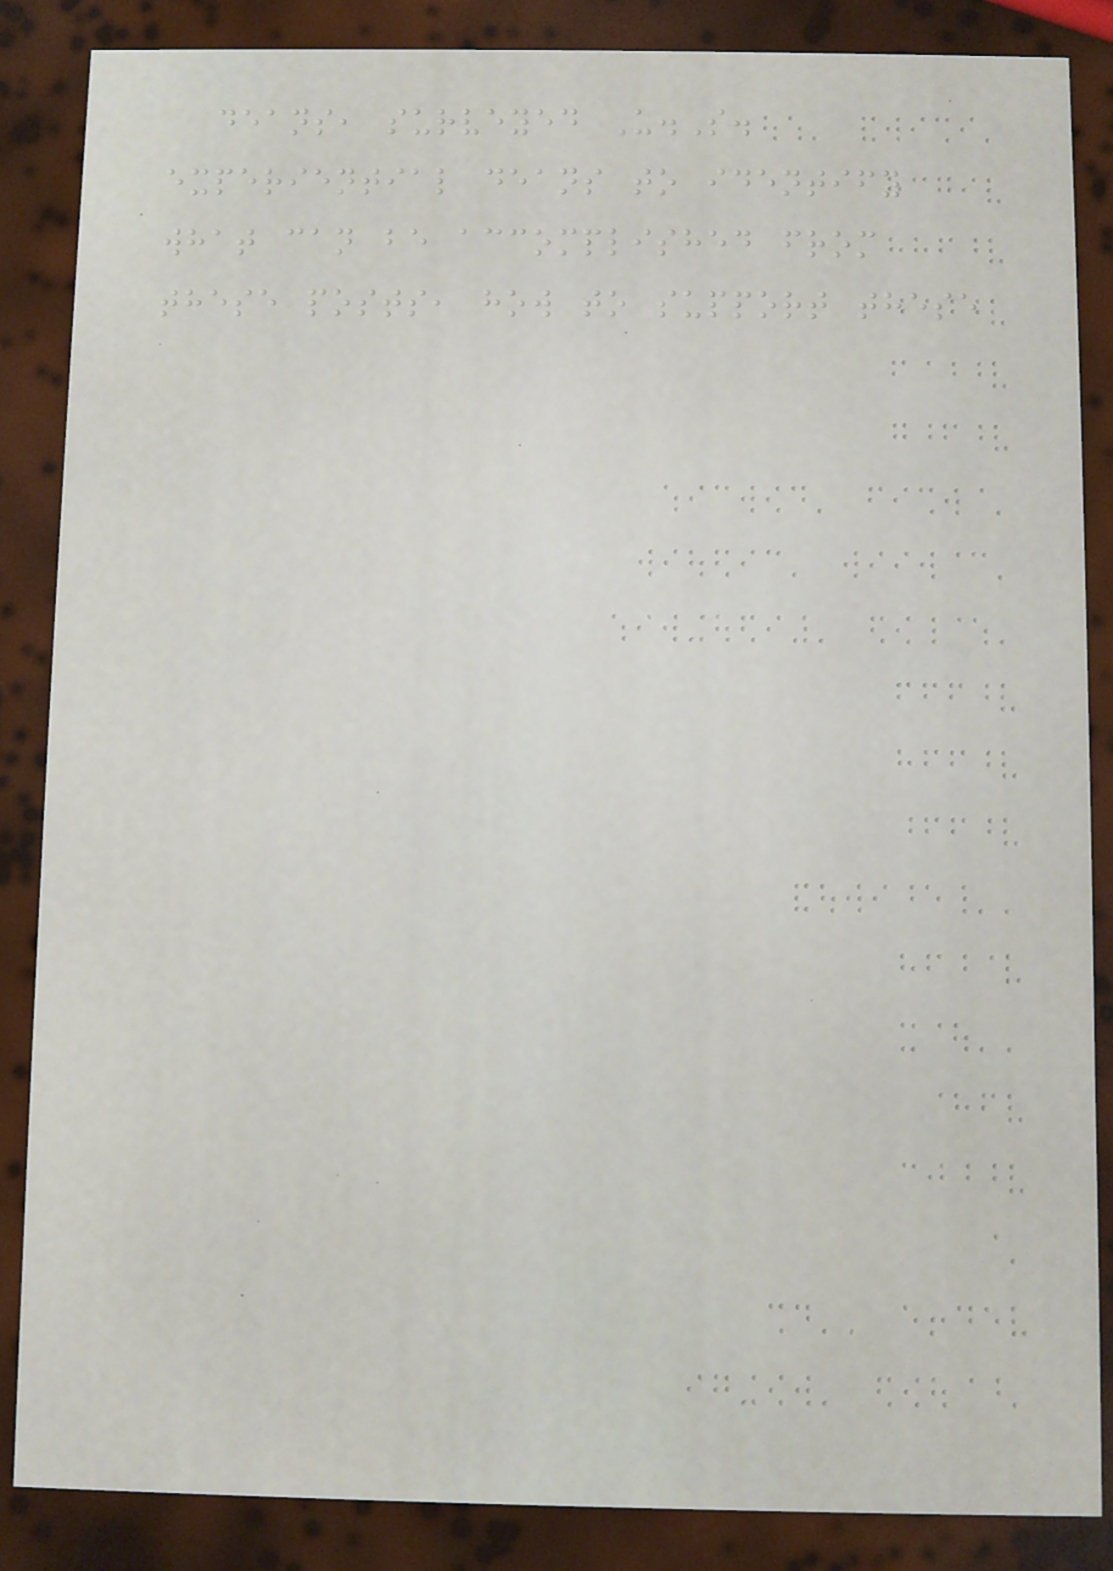deans, surveyed U.S.
experiential deans to identify
what can be accomplished from
these posts, how to support these
